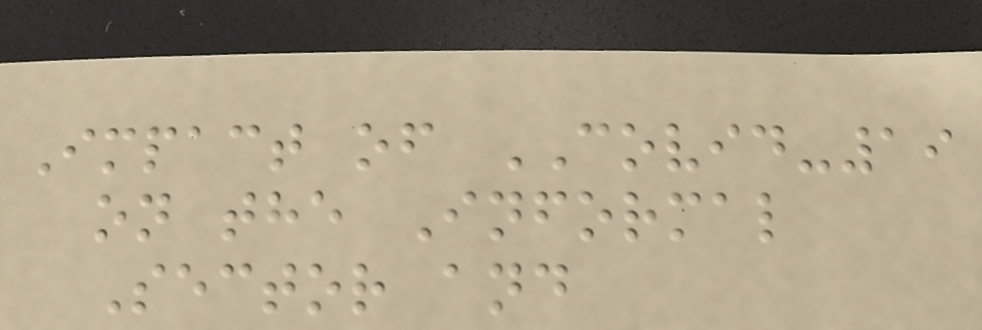Impact of COVID-19
on the Informal
Sector and
